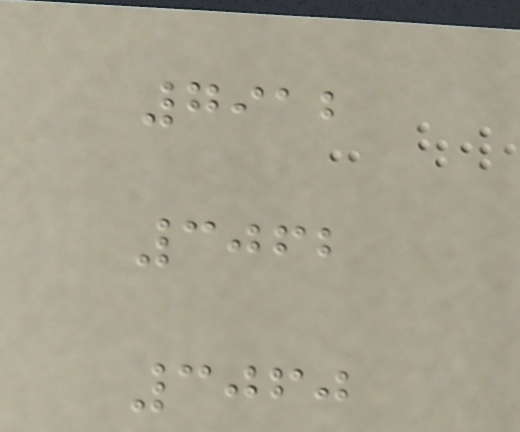7912
3062
3060
